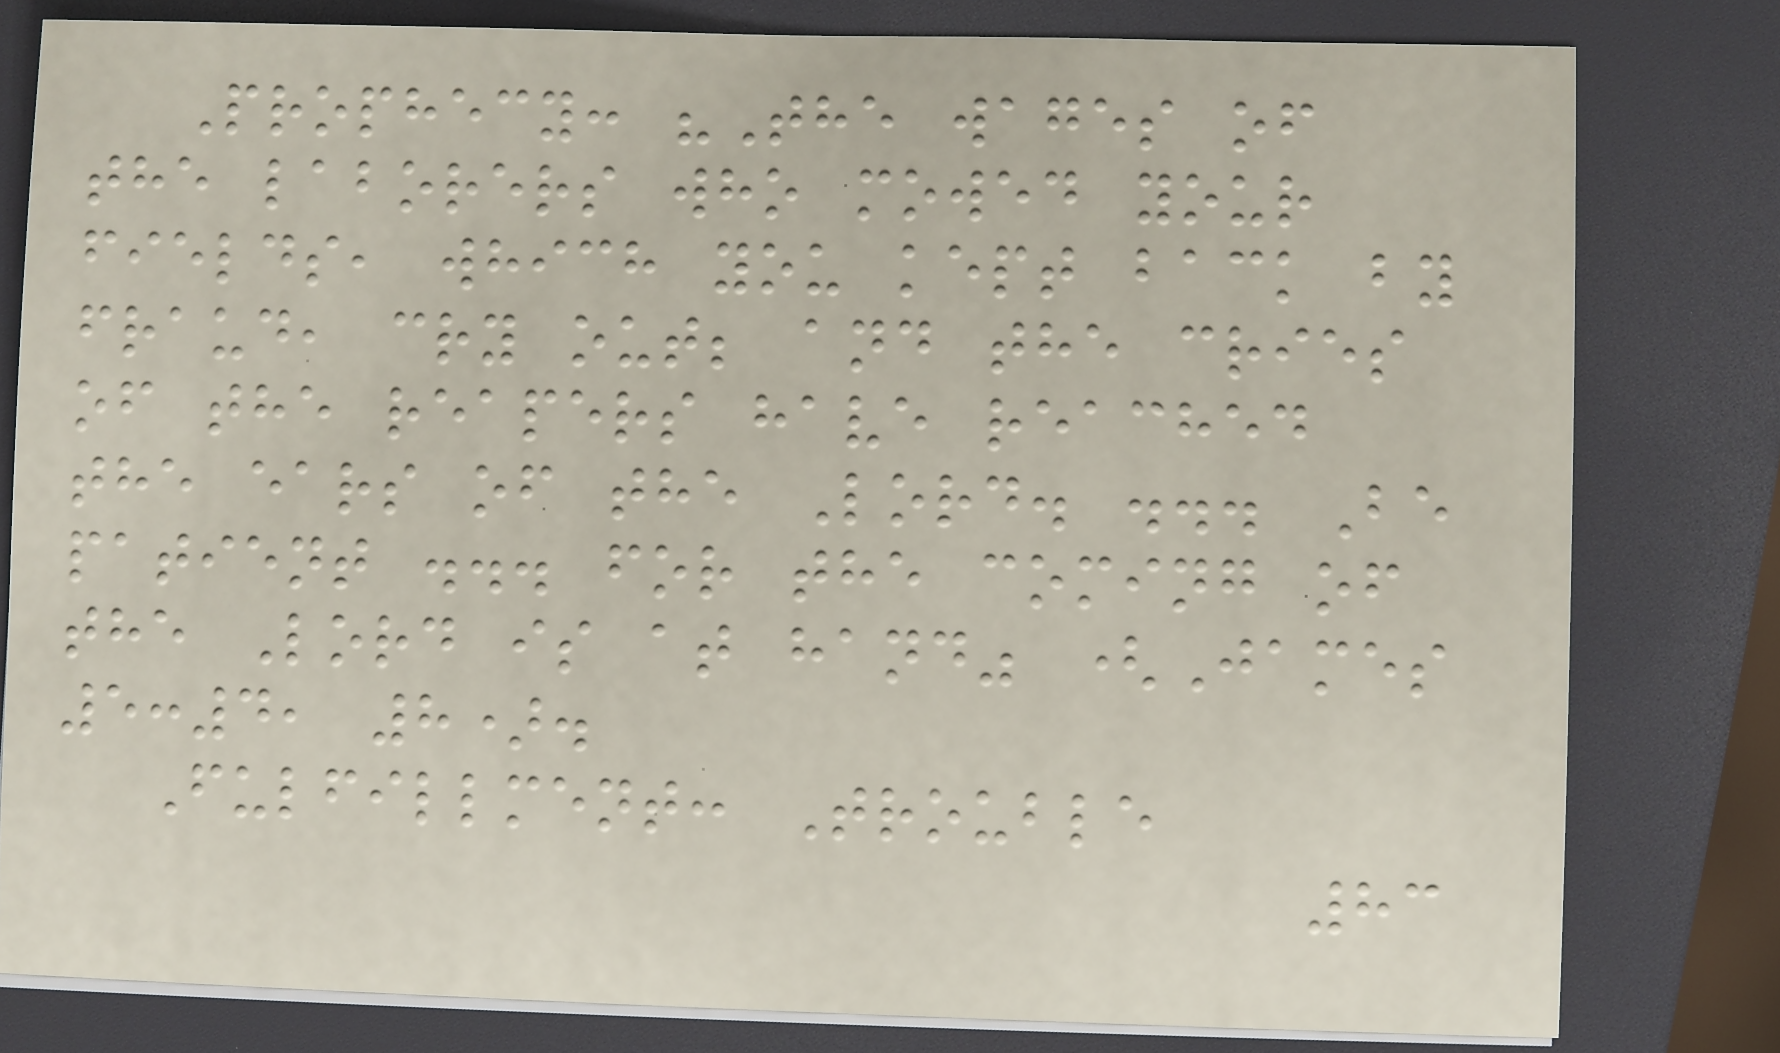Prophecy: "The wages of
the laborers who mowed your
fields, which you kept back by
fraud, cry out; and the cries
of the reapers have reached
the ears of the Lord. ... Be
patient ... for the coming of
the Lord is at hand" (James
5:4, 8).
Fulfillment: Trouble
83
